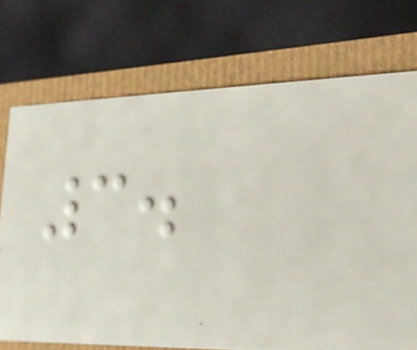3.
